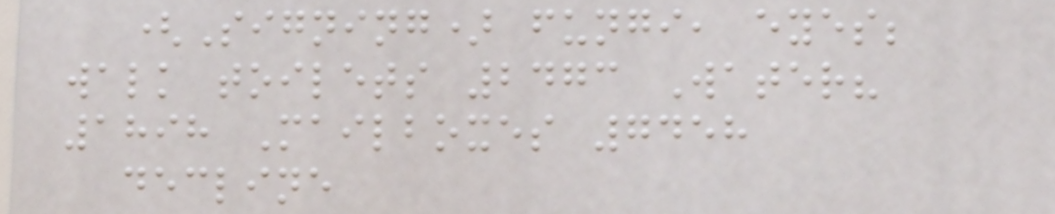(Signing) fungi, eyes;
walk toilets 2473 Water?
1898 Mailboxes 7458
decline
